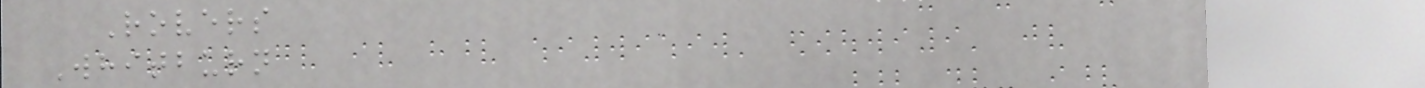Rovers
Whitburn
